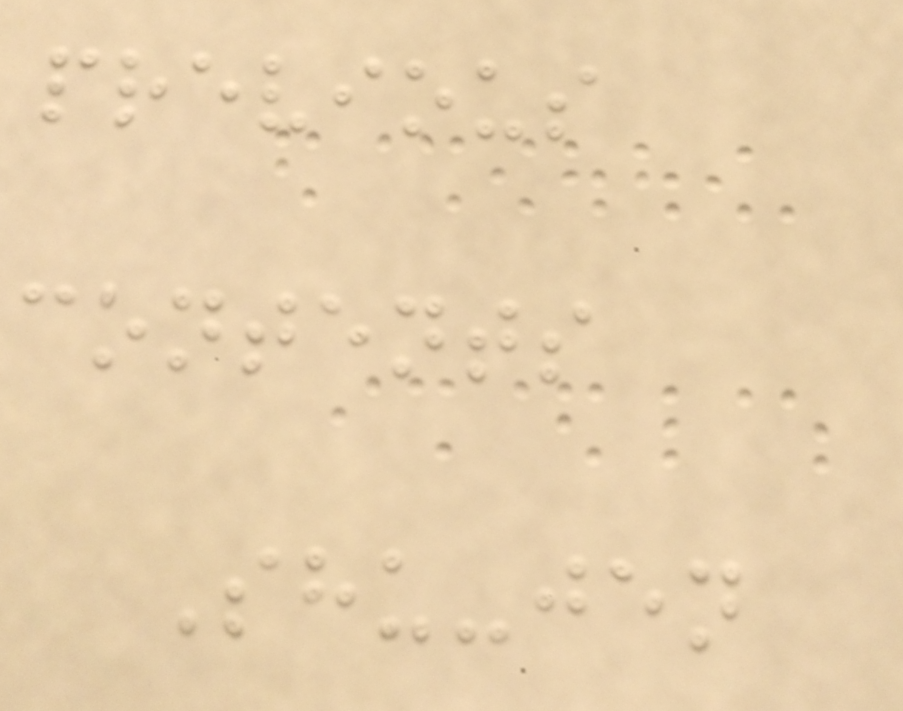previous
contents
Shu-jen
